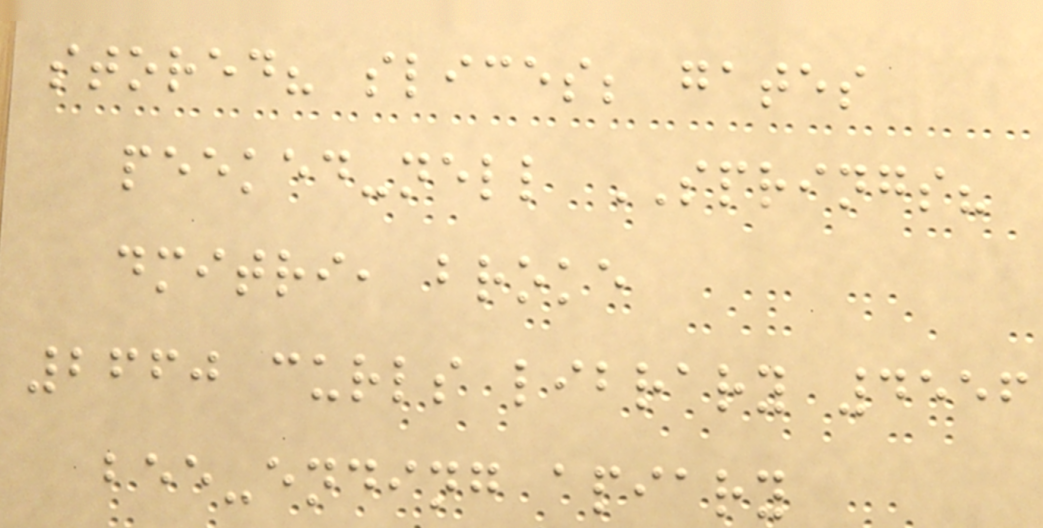stored? slices; gates
peeked-nell SPRINGS?
dmitri, broke
2660 curls library 4556
bee-ending apiary
